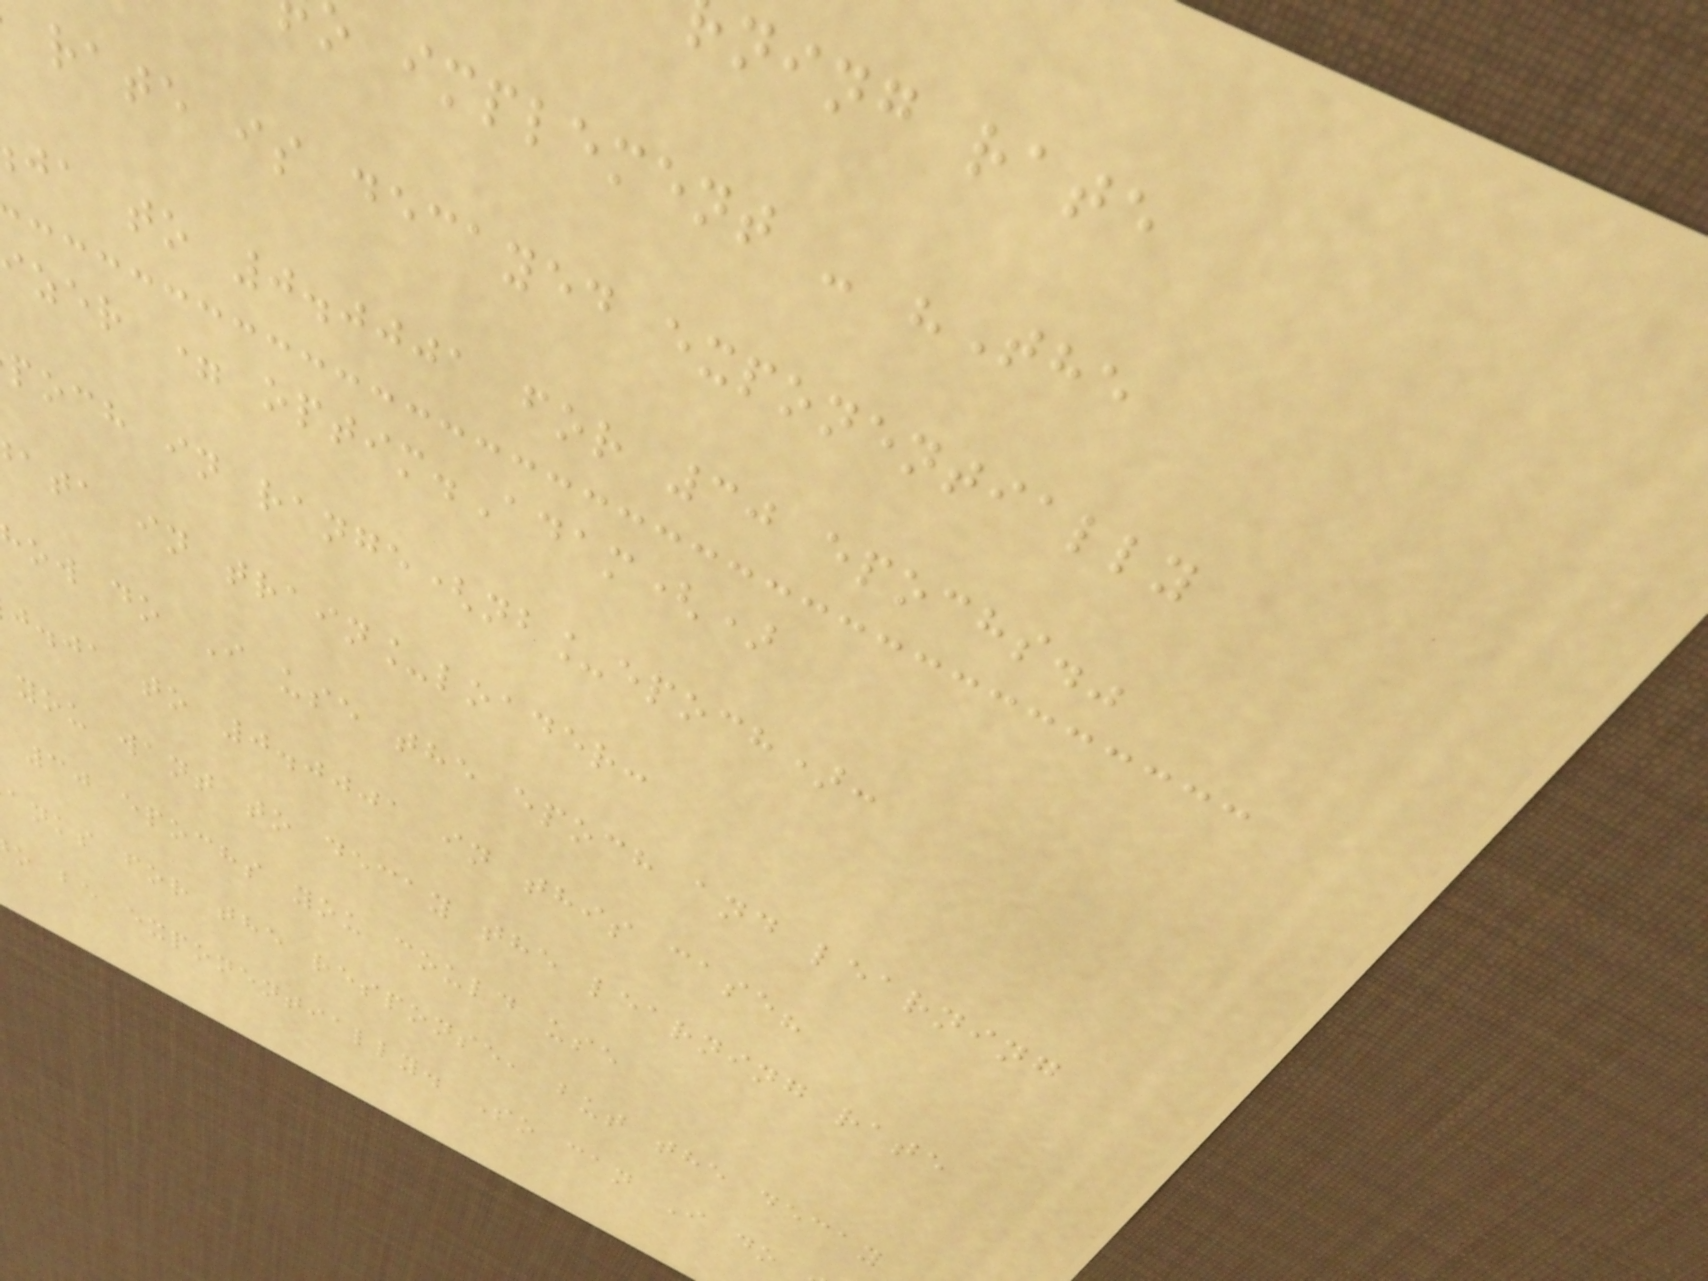ning rate
implement - "The
rate is decayed exponentially
ja to 0.0001 for 30 epochs."
zer = optim.Adam()
poch in range(nb_epoch):
ata in train_loader:
ow do I use the epoch and learning
j.ja to 0.0001 in this case?
you want to decay the learning rate
30 epochs you could use
anks for the response, but the decay
o be exponentially. So can I do
